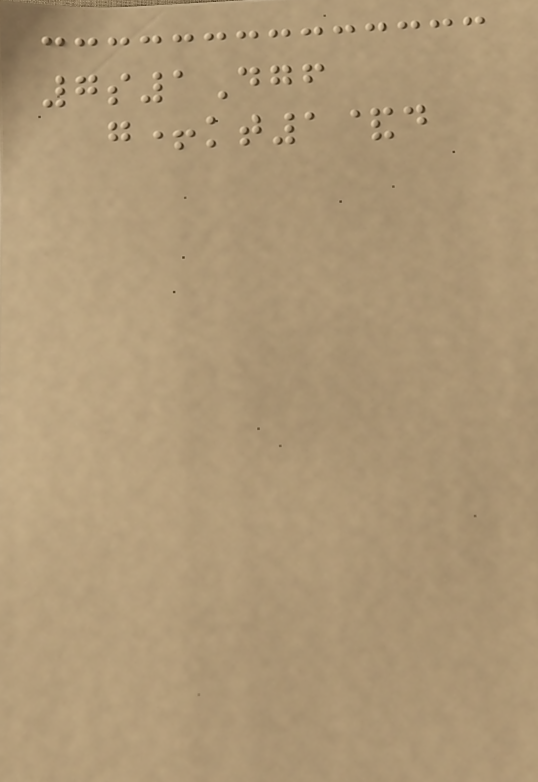7s1Dgf
g+kt1&d
